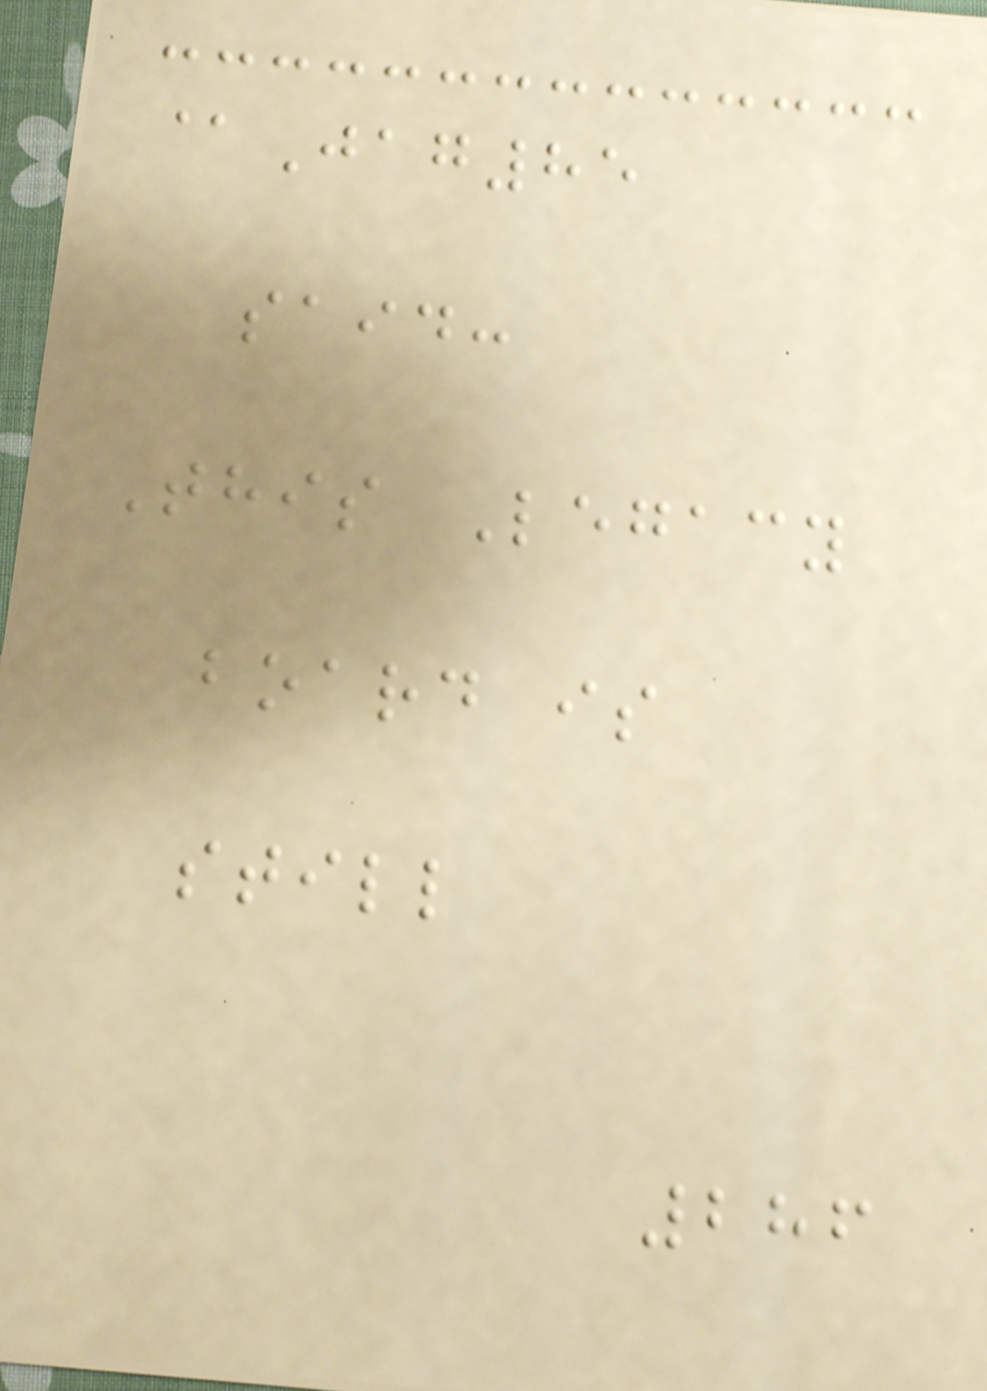@Jag85
said:
This Legacy
board is
still
286
